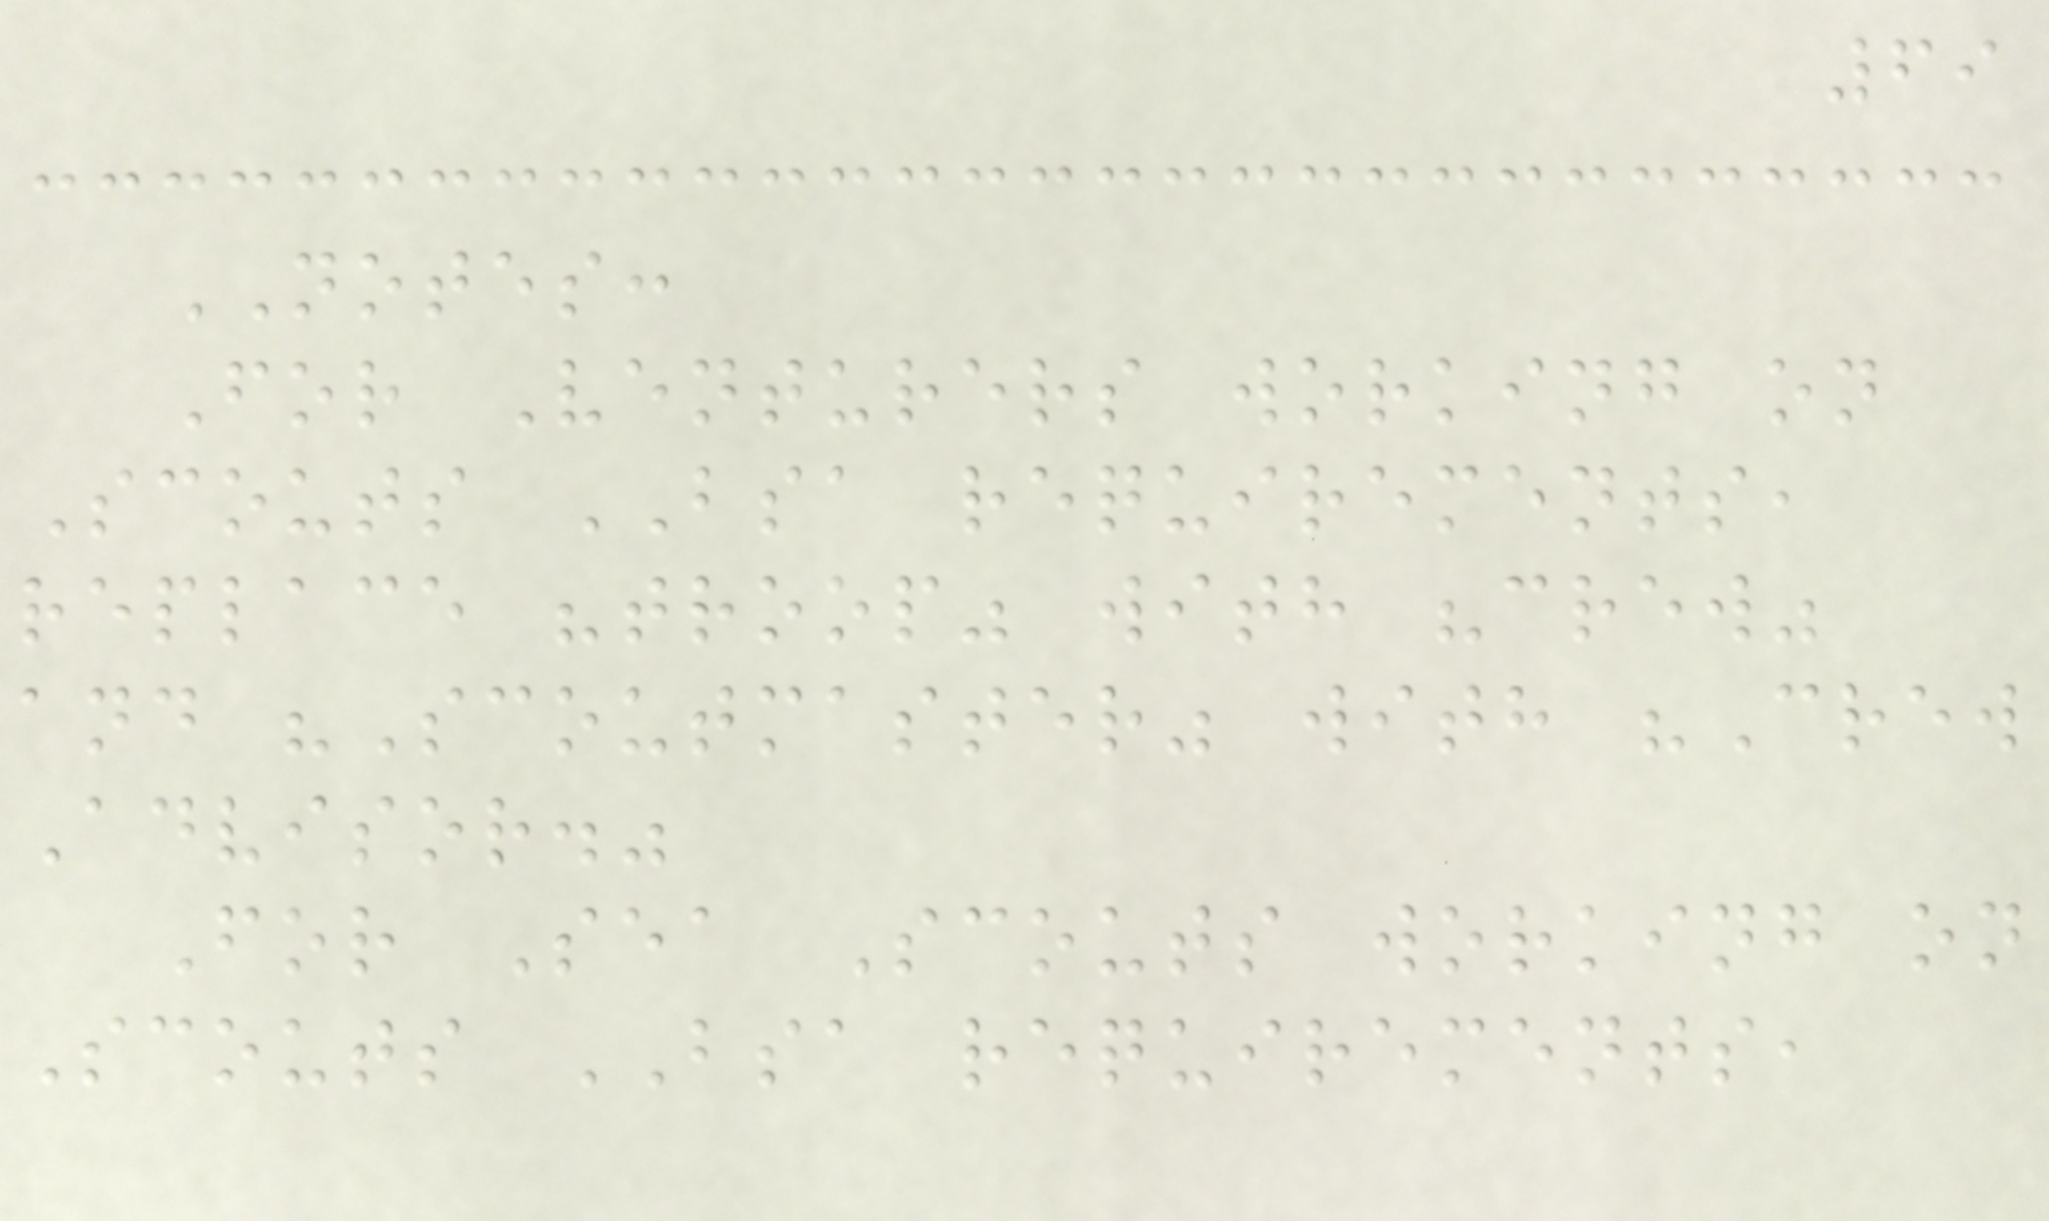69
NOTES:
For Venturers working on
Scouts BSA requirements,
replace "troop" with "crew"
and "Scoutmaster" with "Crew
Advisor."
For Sea Scouts working on
Scouts BSA requirements,
